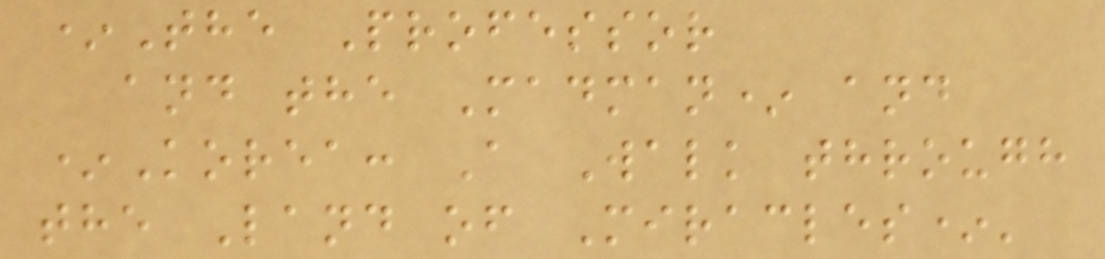*The Professor
and the Madman* and
*Korea: A Walk through
the Land of Miracles*'
